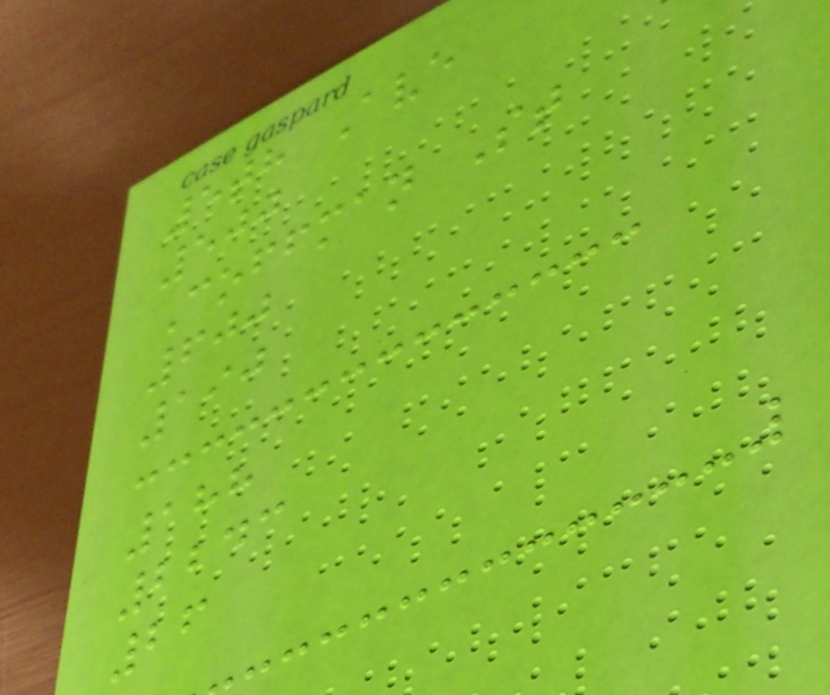5th Ave
500
Coffman St
600
190
188
2243
26
